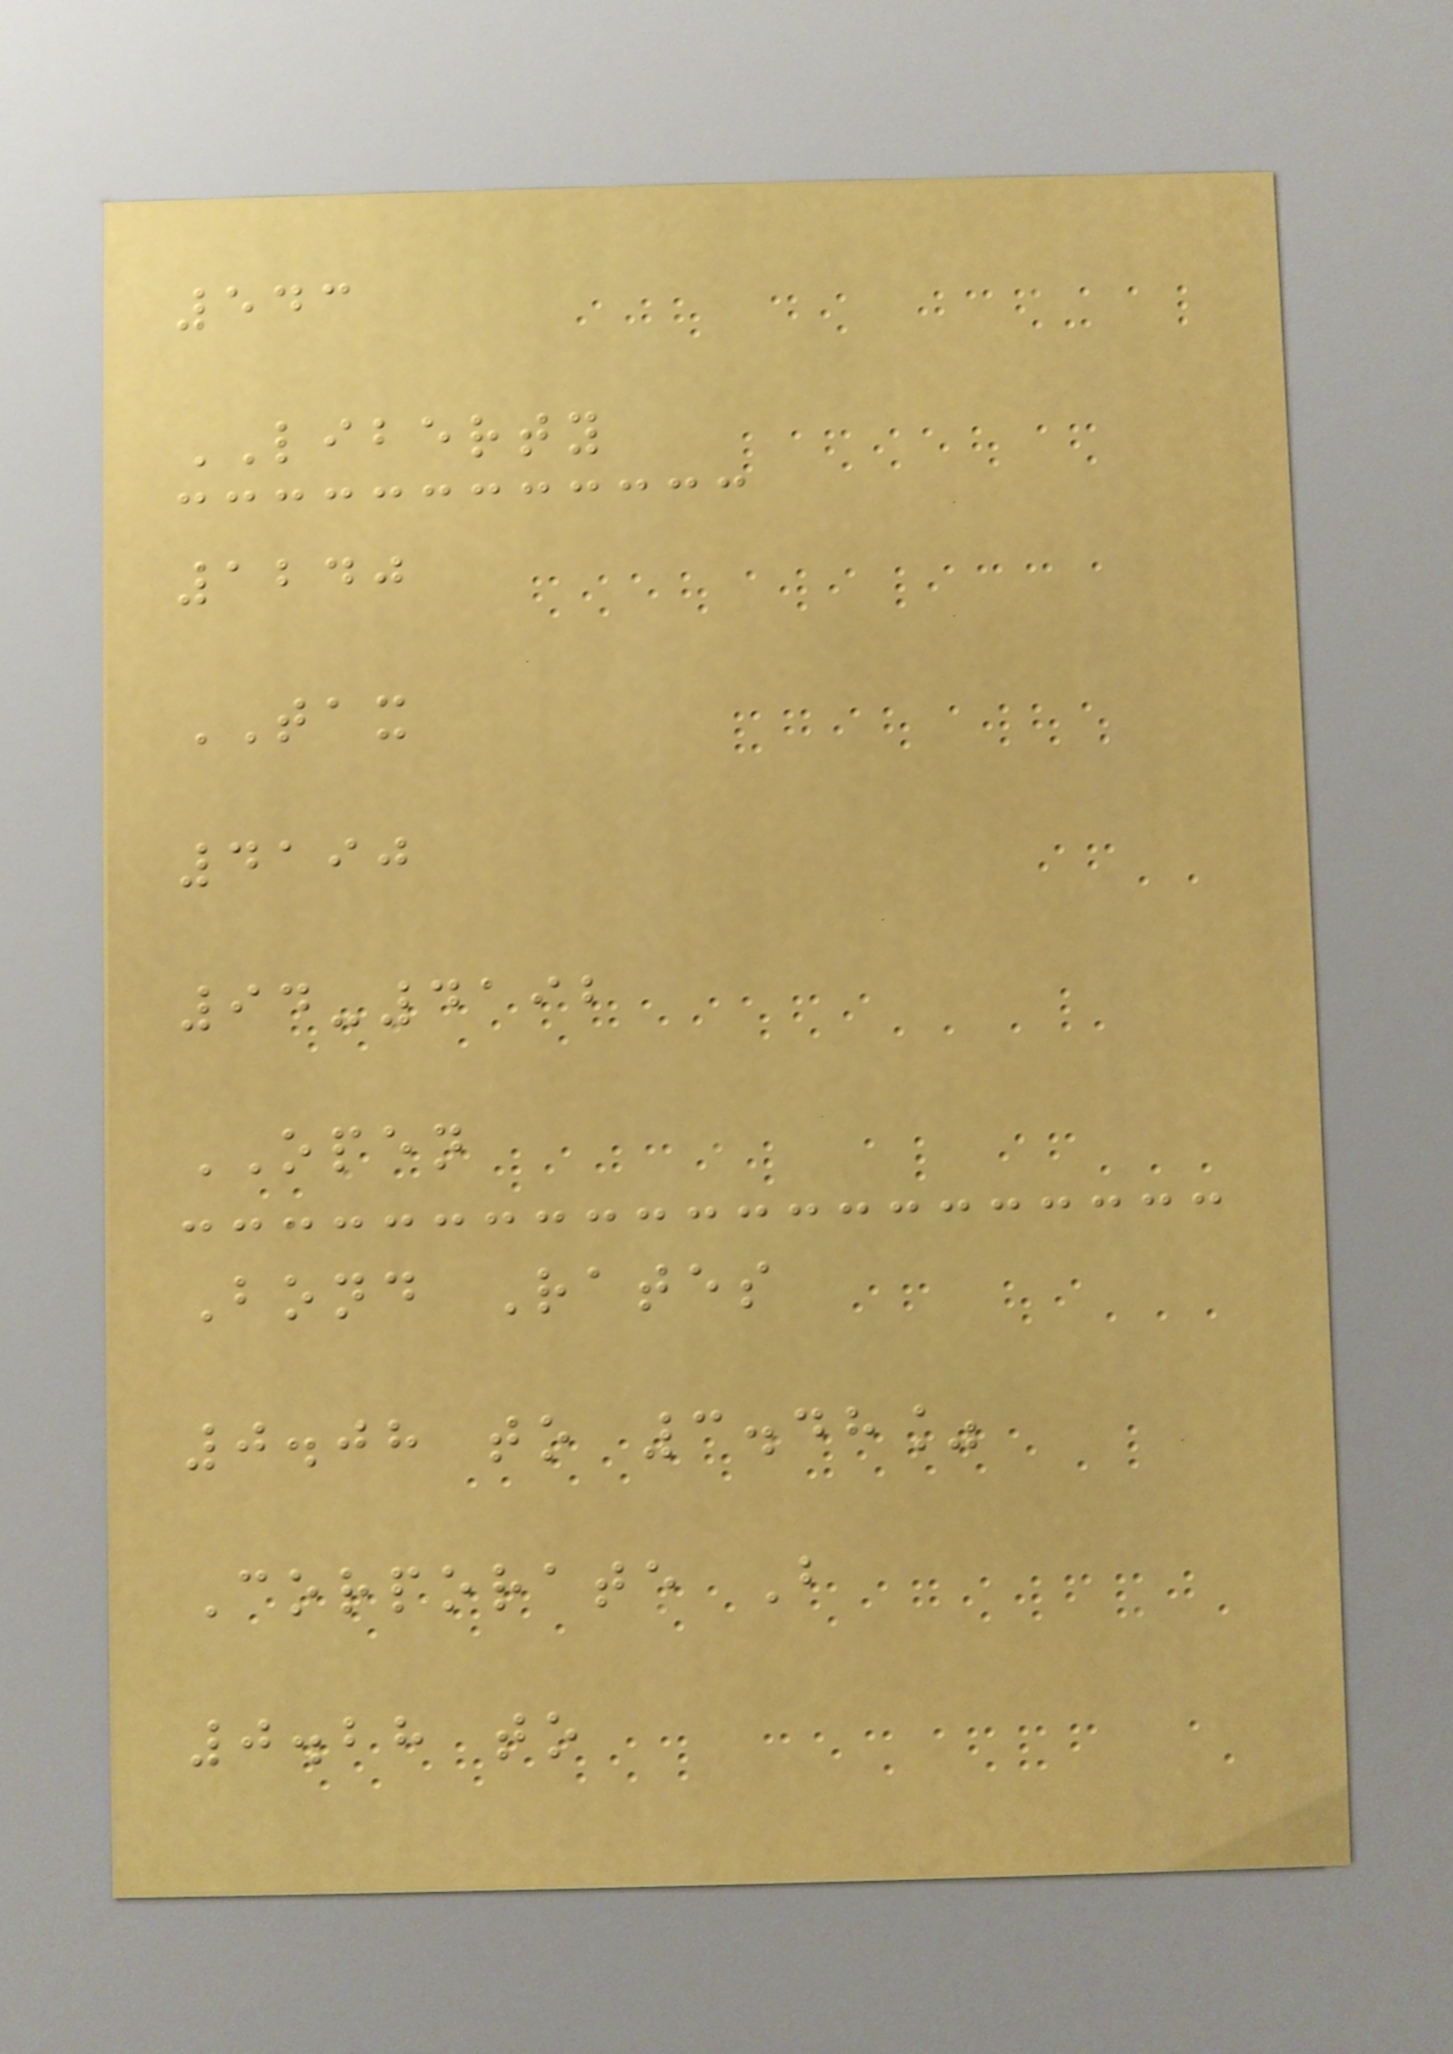543
LIBERTY
1240
TAX
4190
94-4192
OPEN
Bond Rates
0.08 to 3.48%
Corporate B
0.28 to
